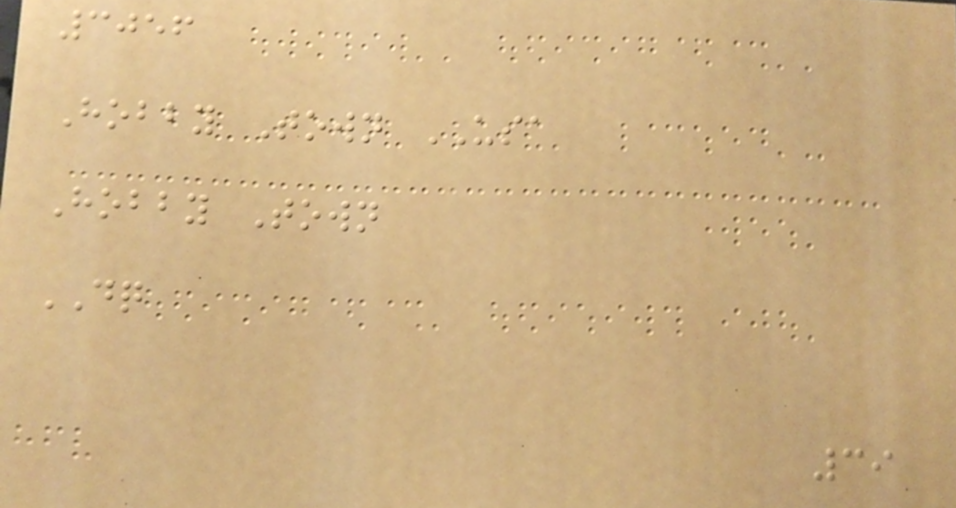3056
Hobby Town USA
Hobby Town
DQ
39
